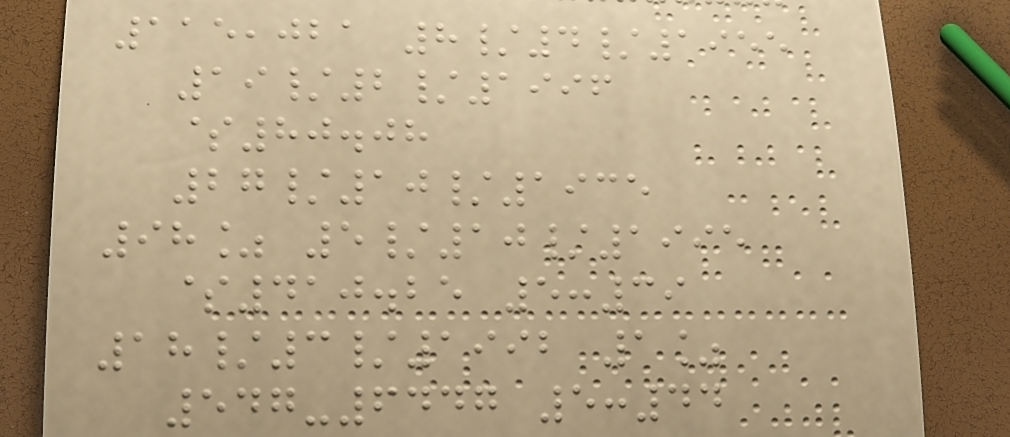115,021 8/4/1955
19/2/1996
$80.08
27/10/1935
98% 5/10/1995
$410.25 5:39
18/3/1992 1%
547-6447 5:44
